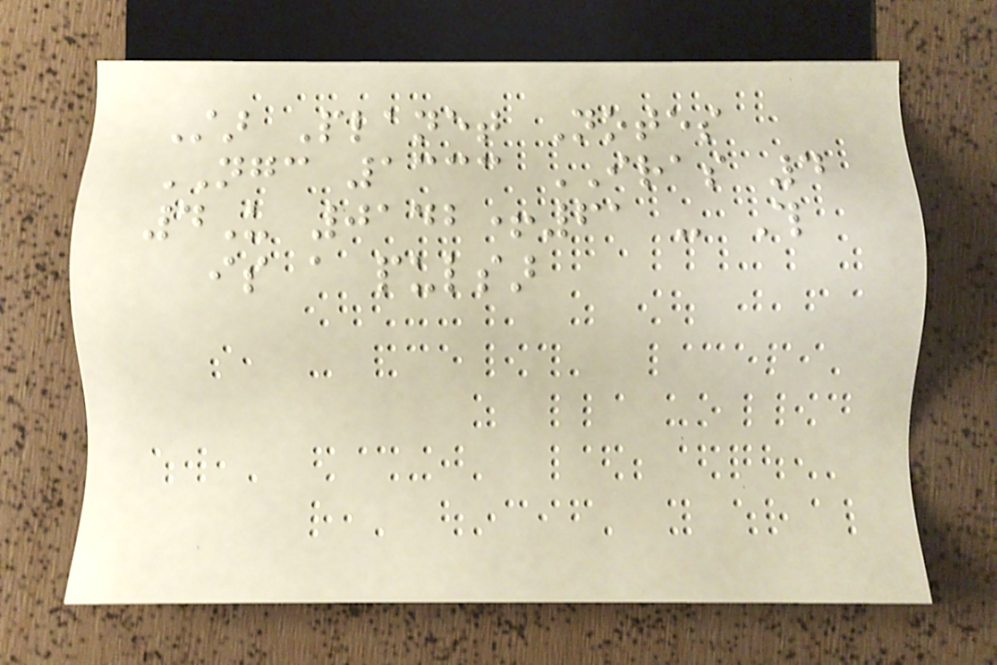Star Planet Notes
NGC 1333 IRAS 4
4U 0142+61 - This
is a pulsar
